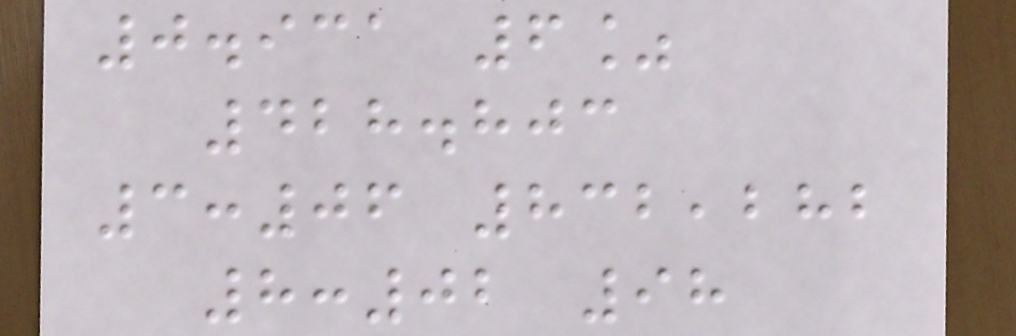0.931 6%
428.803
3:06 832,282
8:02 98
